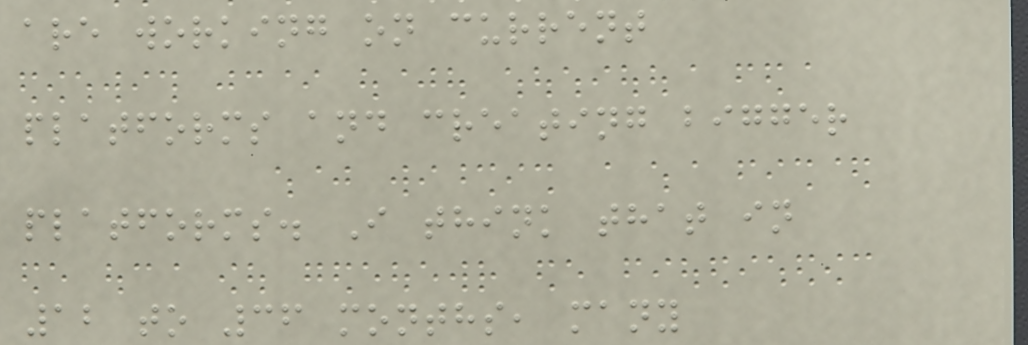are working on current
platforms and creating bigger
platforms. I think that in
12 to 36 months, many
